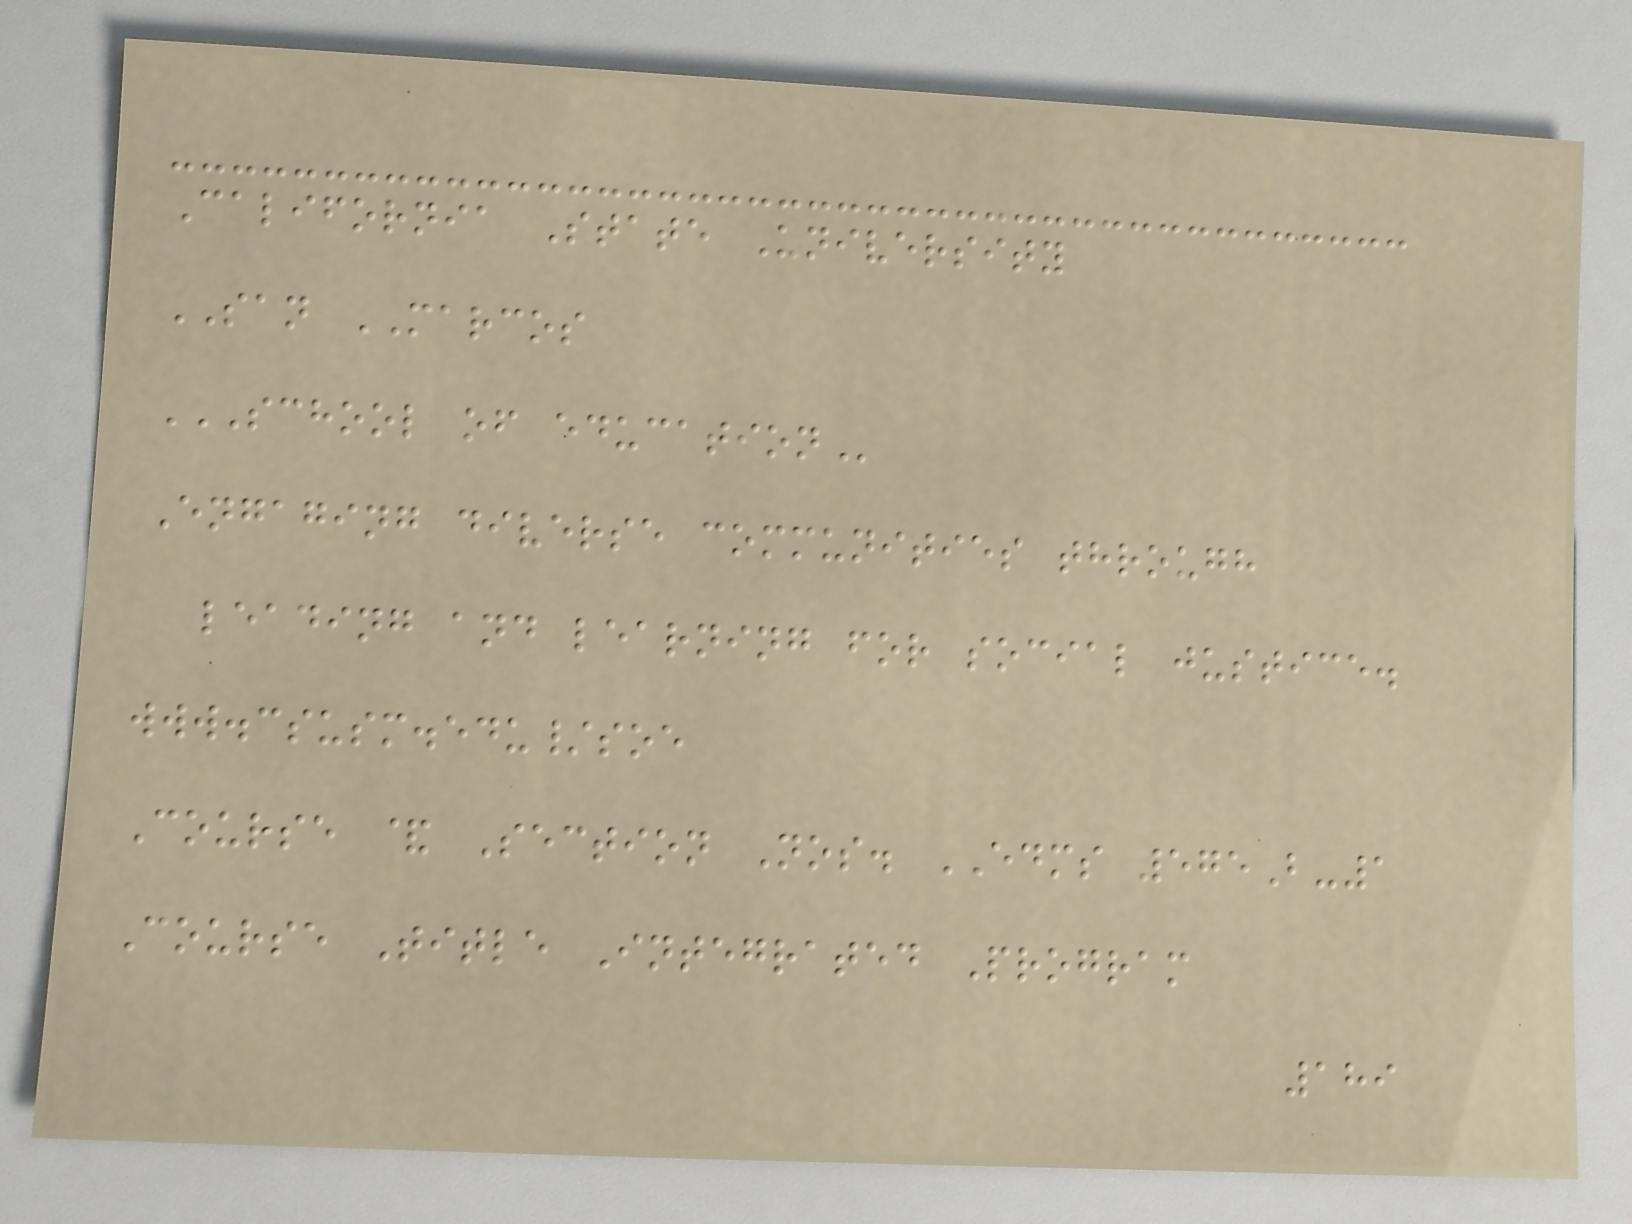California State University
SAN MARCOS
SCHOOL OF EDUCATION
Engaging diverse communities through
leading and learning for social justice.
www.csusm.edu/soe
Course & Section Nos. EDMS 575B-1
Course Title Integrated Program
189
